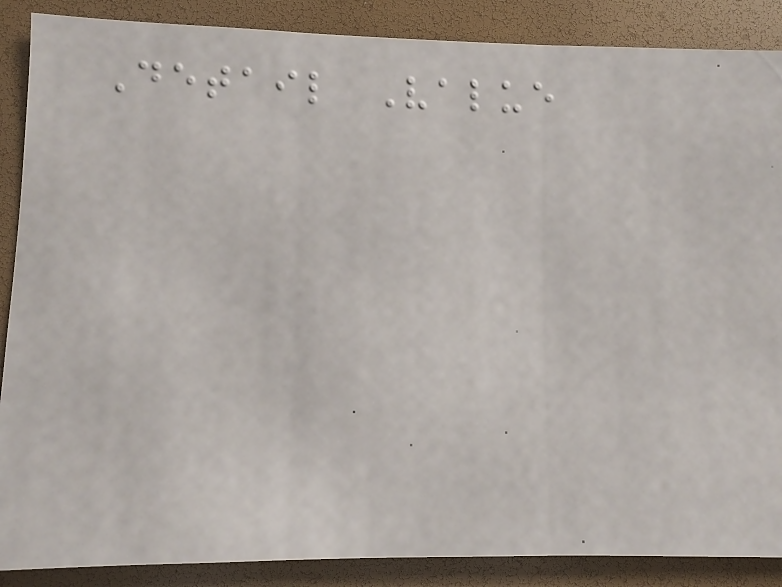Detail Value
